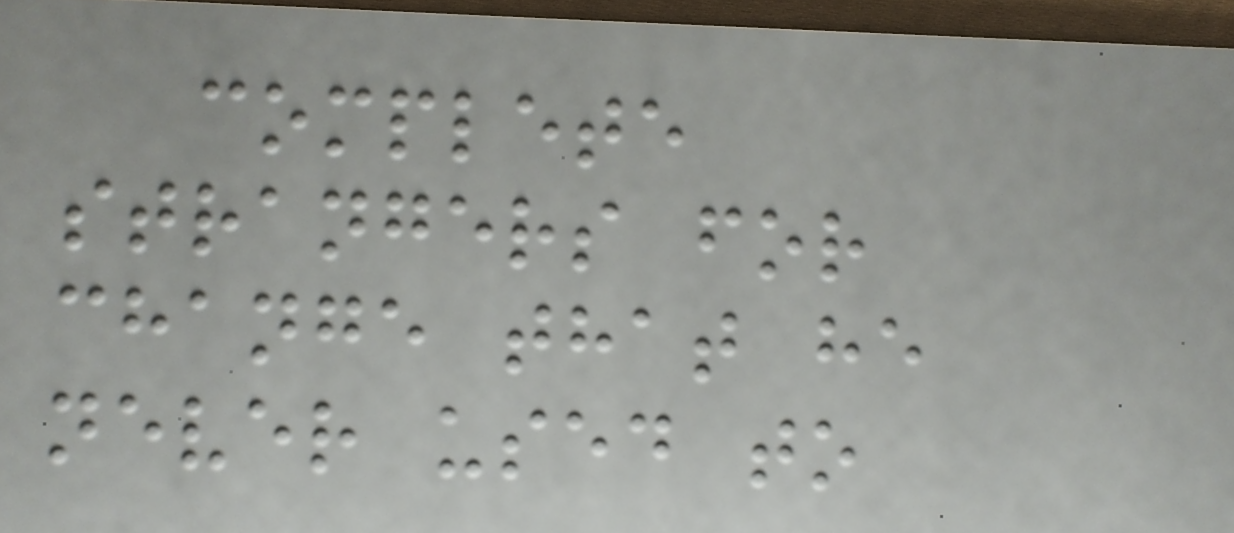complete
strangers for
change that he
never used to
